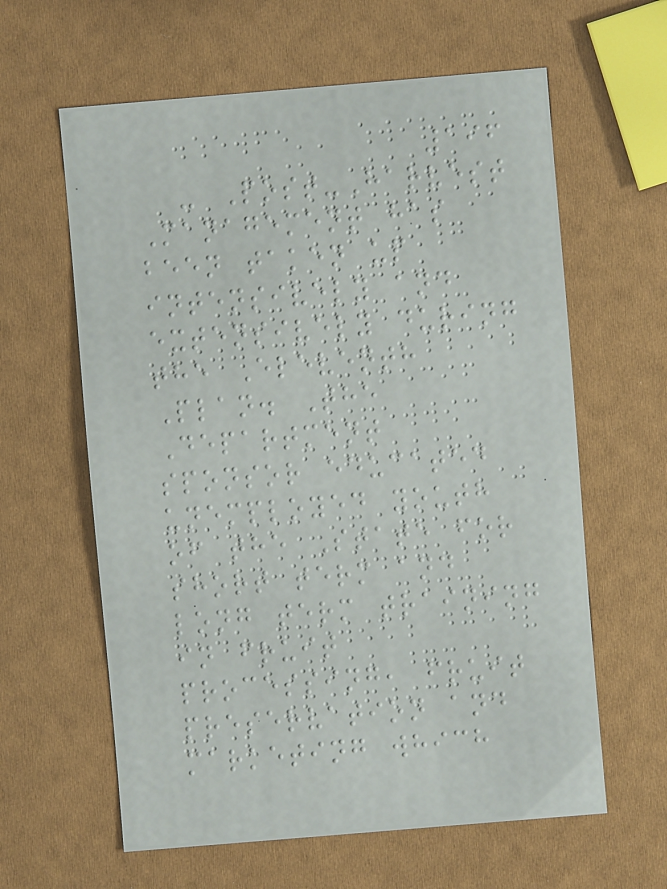196
- Post-Harvest
Management has
been taken up
intensively and
extensively during
the Eleventh
Plan. The
Department
sponsor educated
unemployed youth
of the State for
short term and
long term training
in fruit
processing, fruit
preservation and
marketing which
